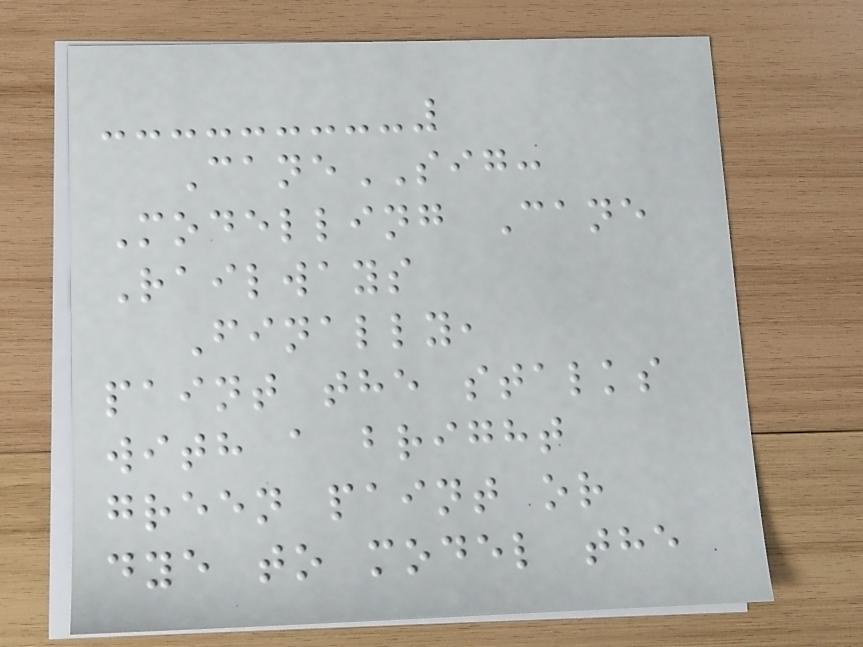CaneSIG:
Modelling Cane
Railways
Finally,
paint the stalks
with a bright
green paint or
dye to model the
